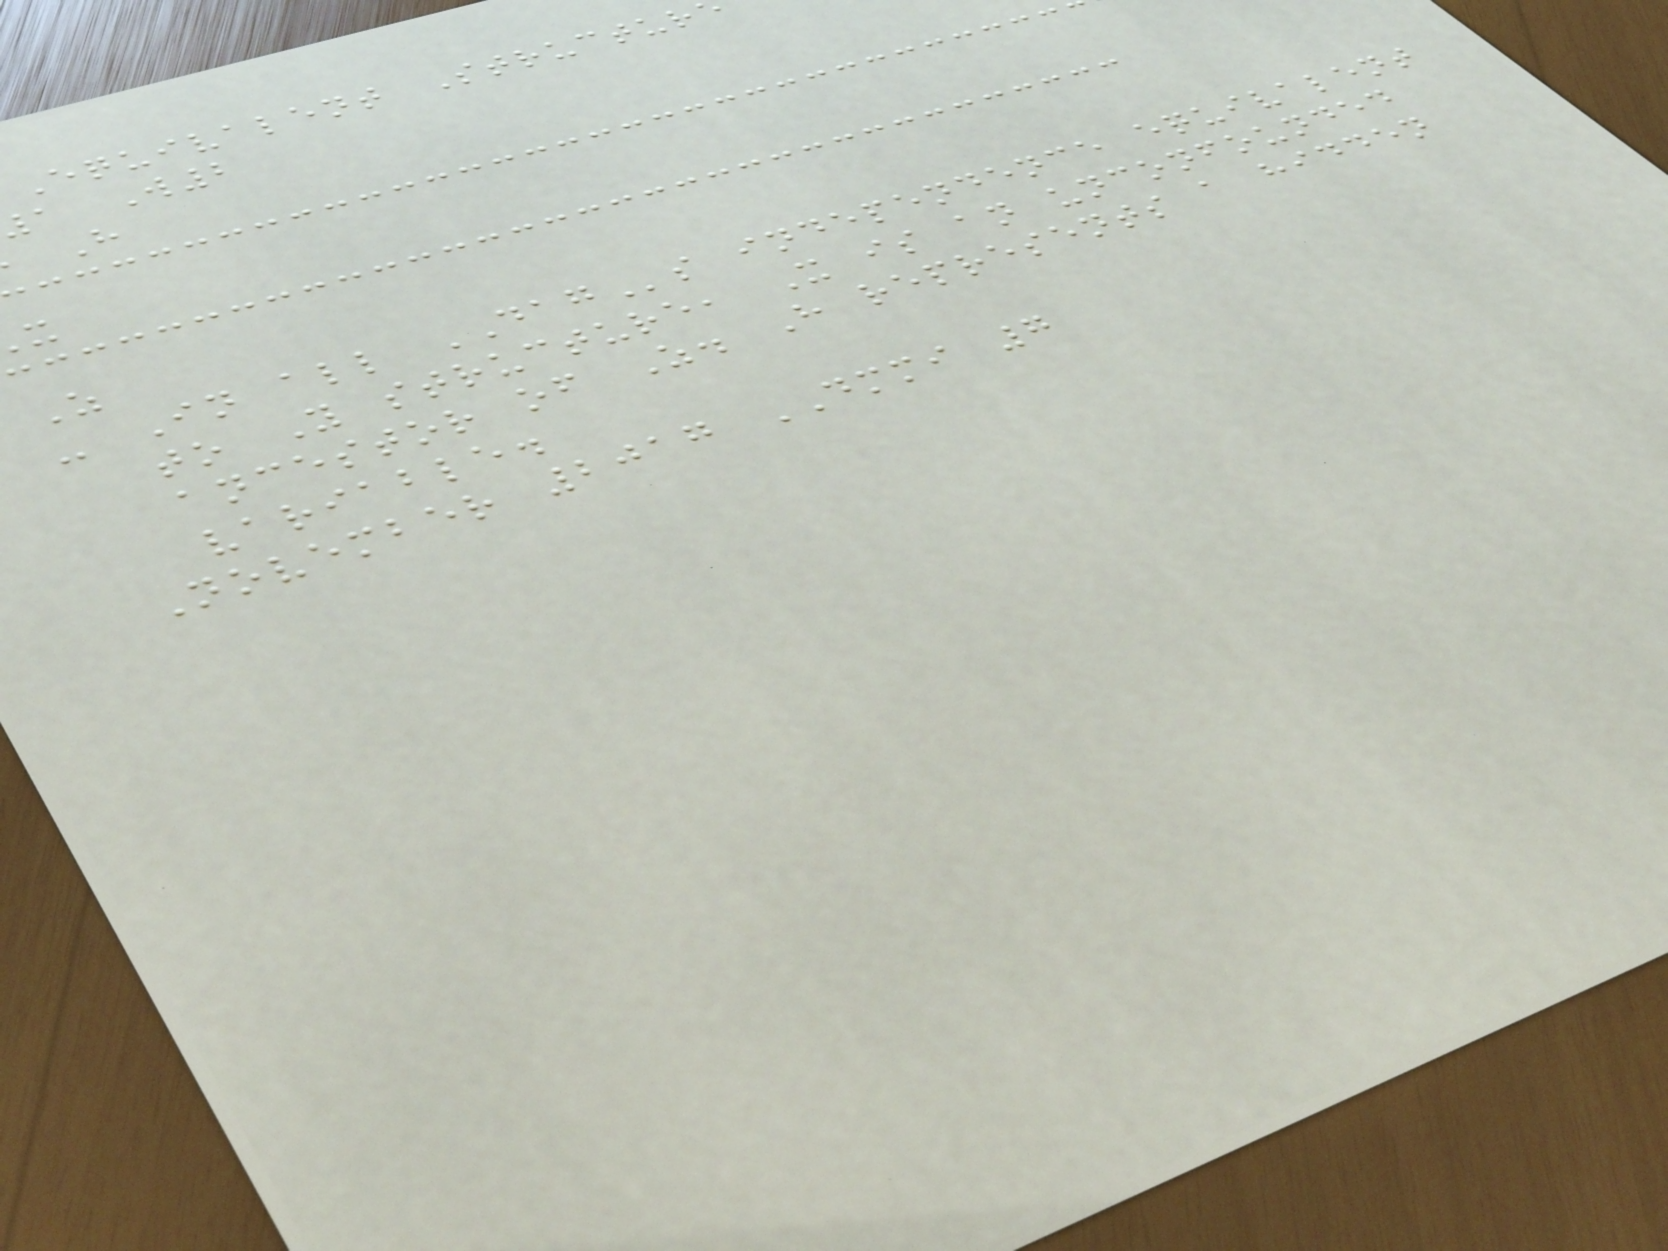Equivalent Structur
a W2
Z
- In all DAGs independence equivalent
to Y structure, X is an unconfounded
ancestor of Z. H represents a hidden
variable.
November 2017 DMMI 7
